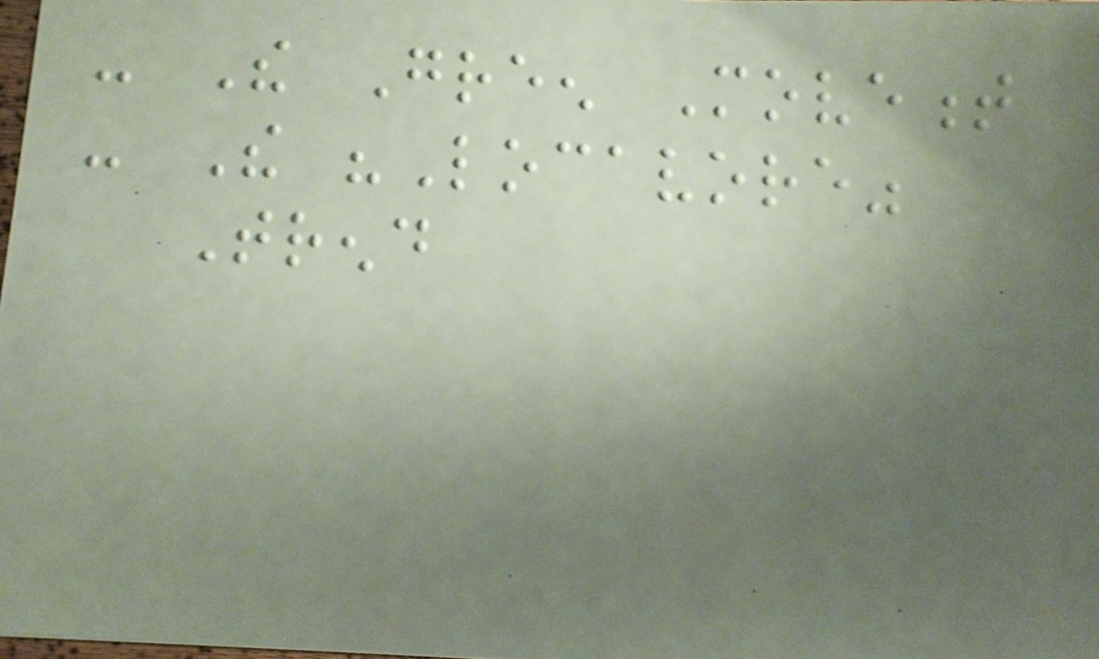- The Green Movement
- The "Locavore"
Trend
